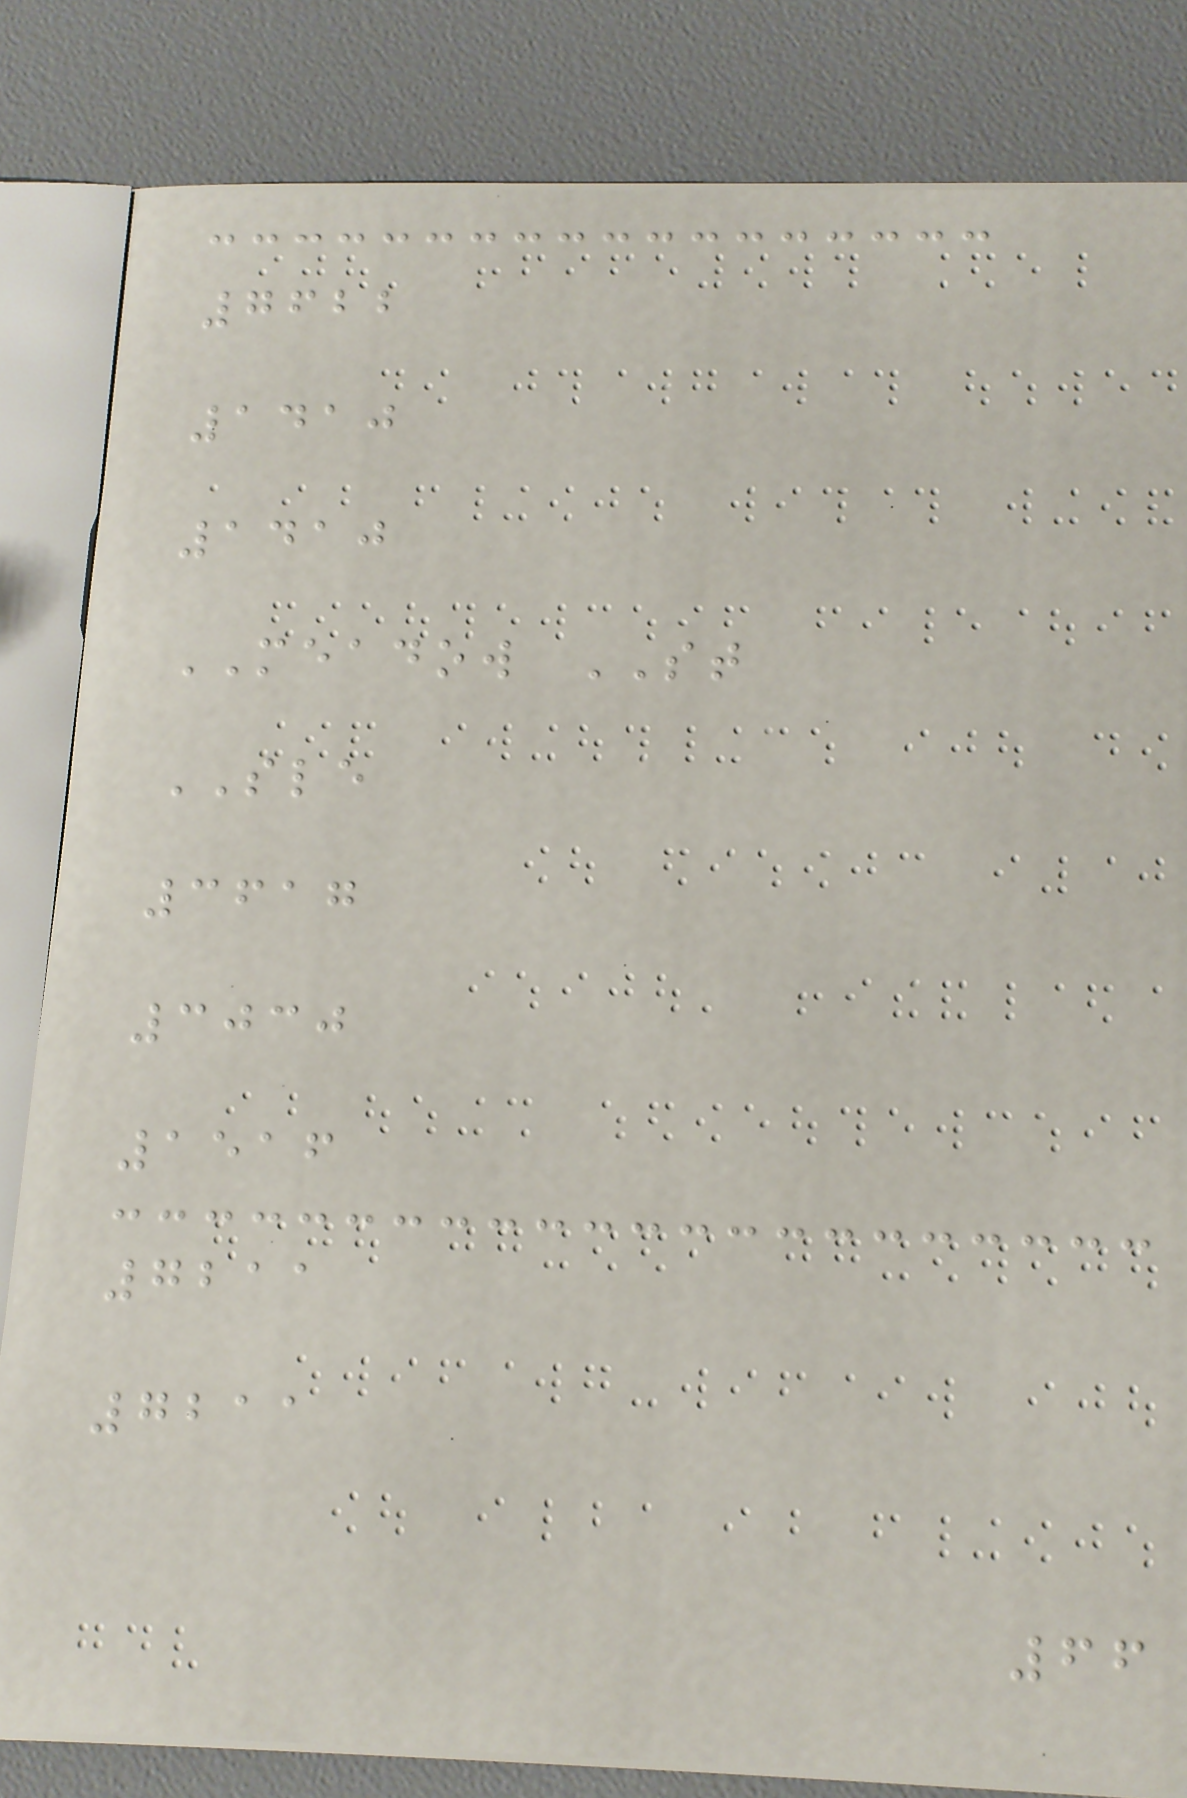7622
1410
1410
MEADOW ST
SLE
3617
3030
1516
7211
7211
66
